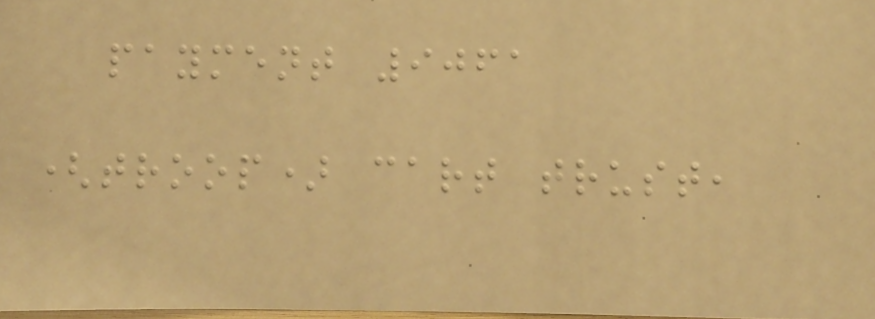payment 9061
(troop) cart trust,
